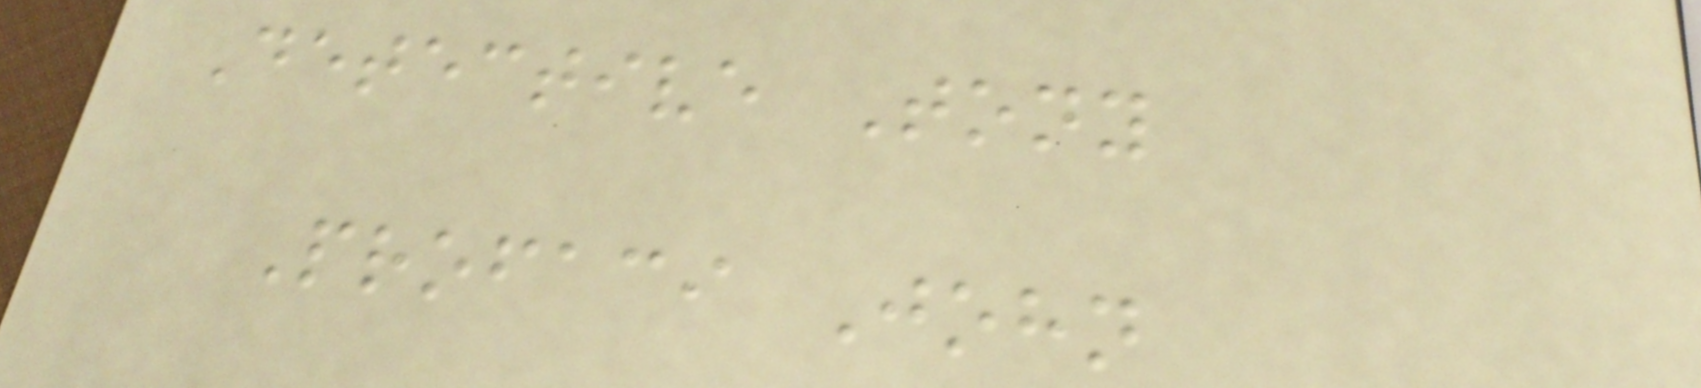Detective Tony
Profaci John
